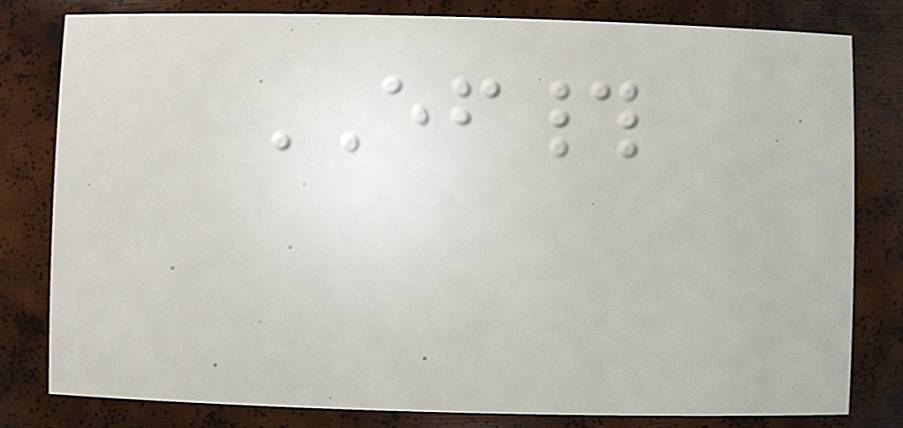EF#
